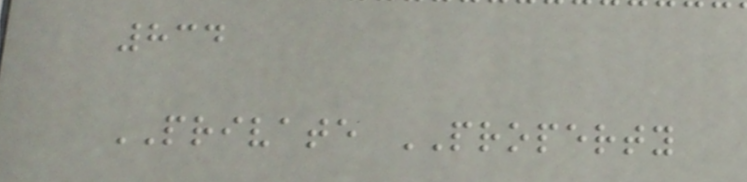834
PRIVATE PROPERTY
